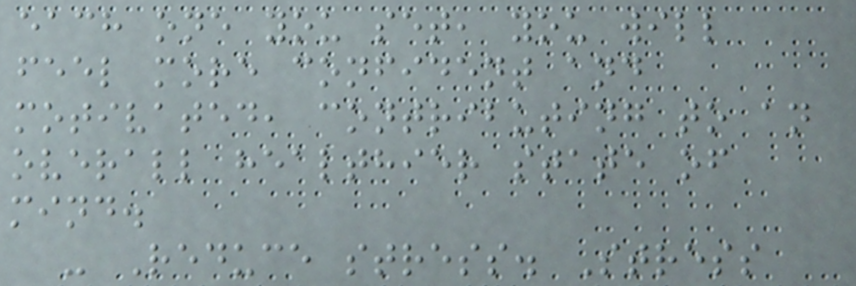each one you set, you will
feel more confident and
motivated, contributing to an
overall healthier state of
mind.
- Reduce stress. Stress
